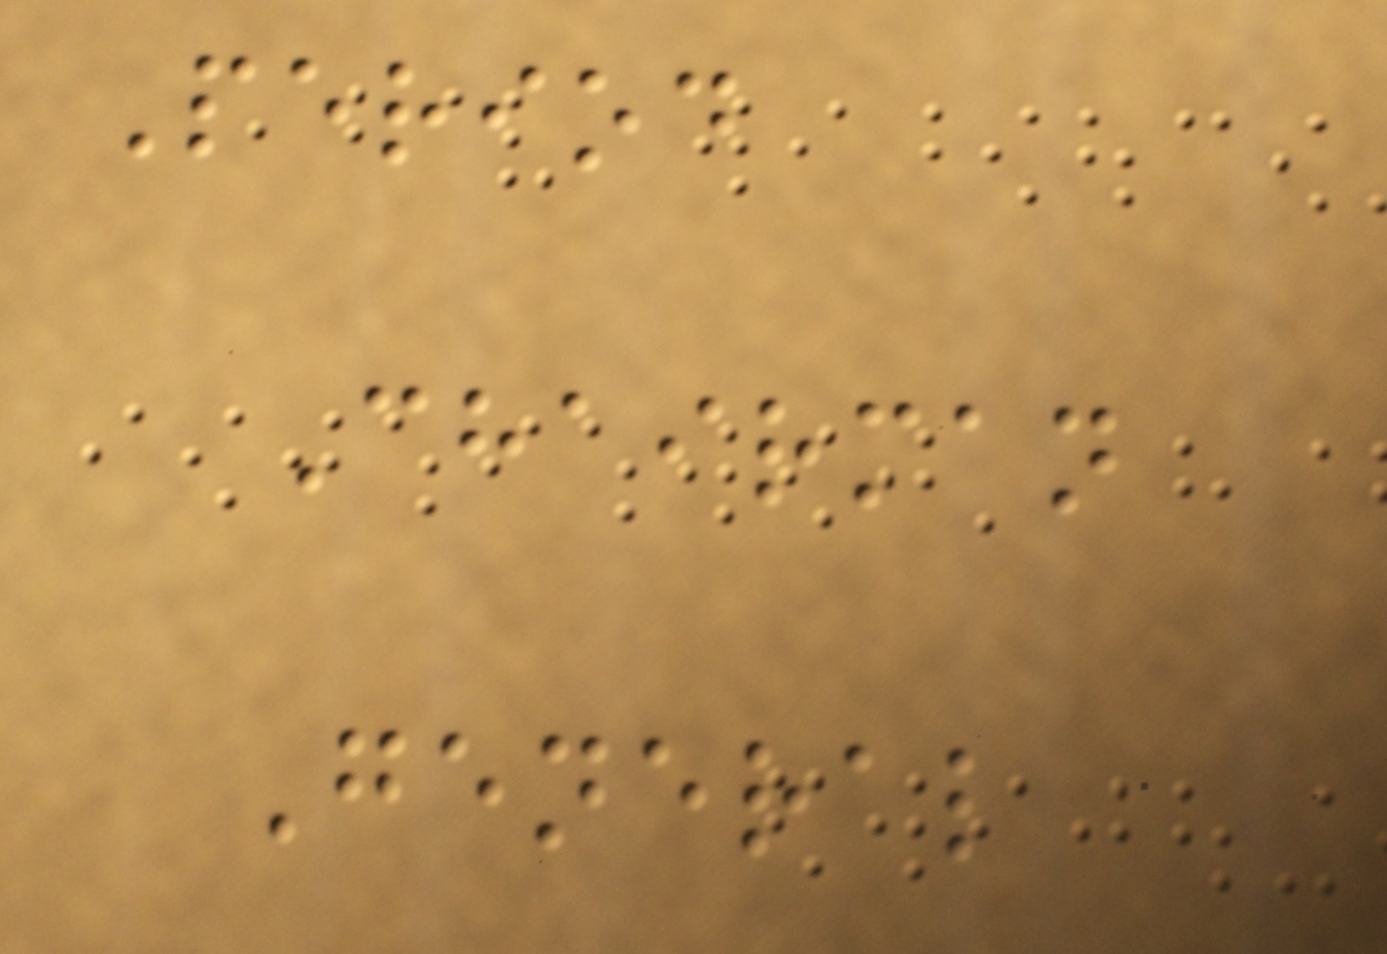Period
Chairman
General
